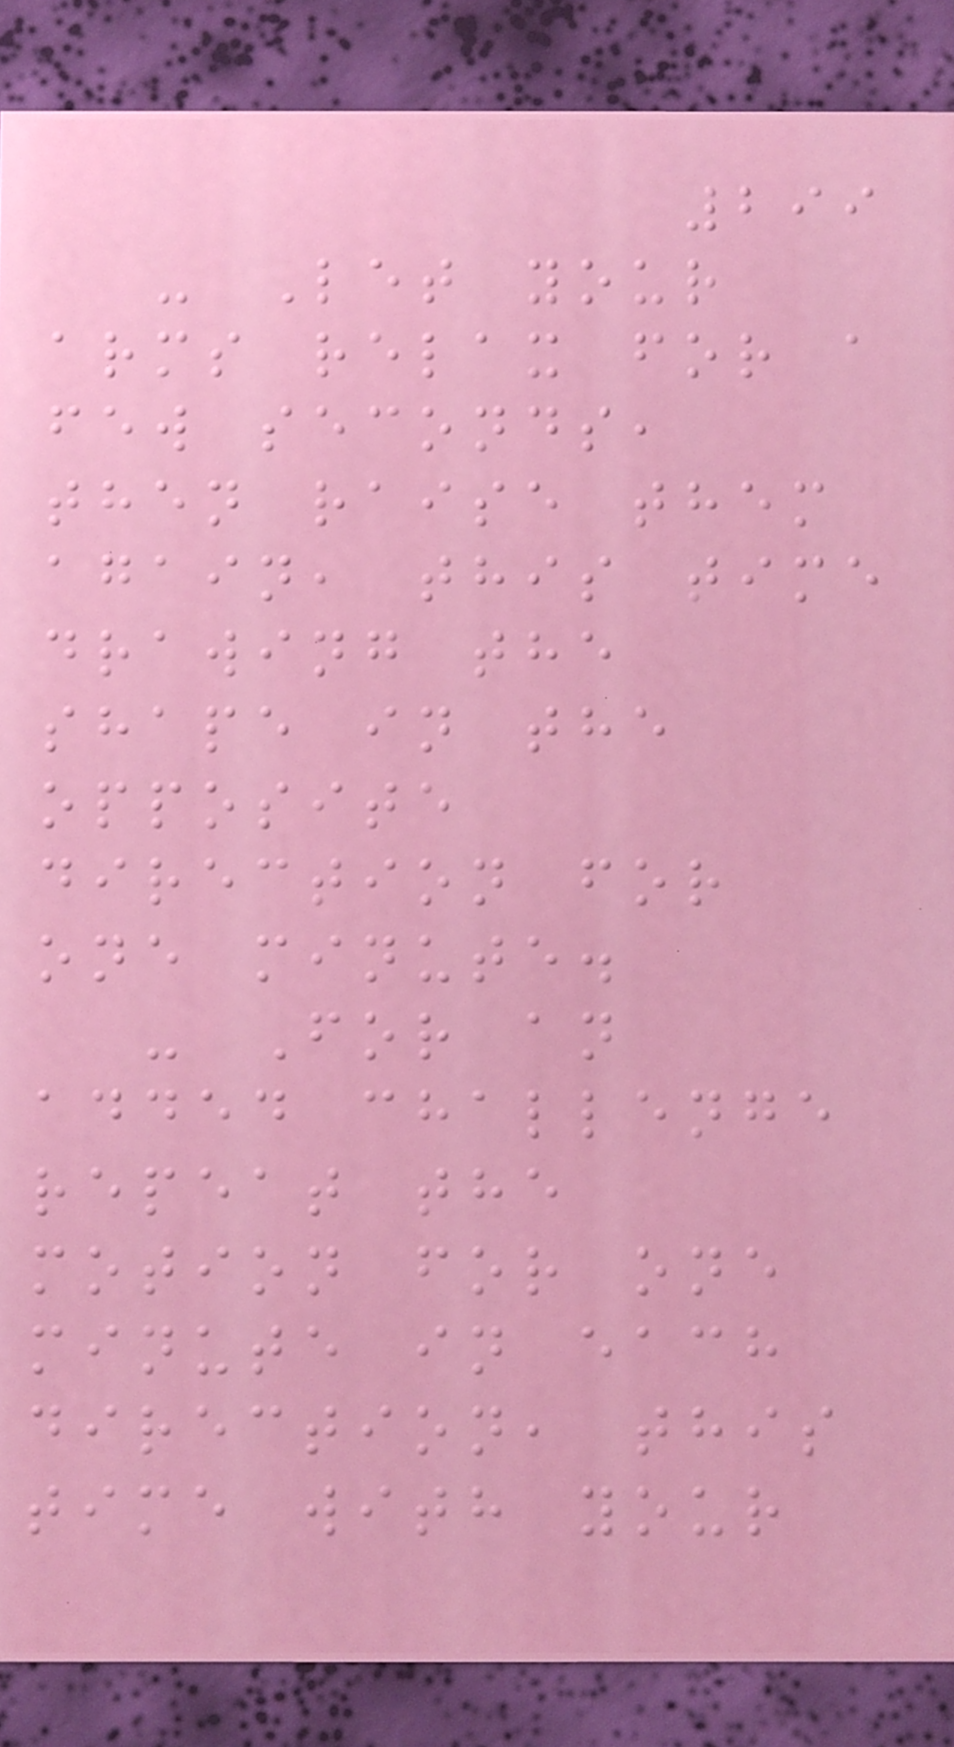299
- Let your
arms relax for a
few seconds,
then raise them
again, this time
drawing the
shape in the
opposite
direction for
one minute.
- For an
added challenge
repeat the
motion for one
minute in each
direction, this
time with your
